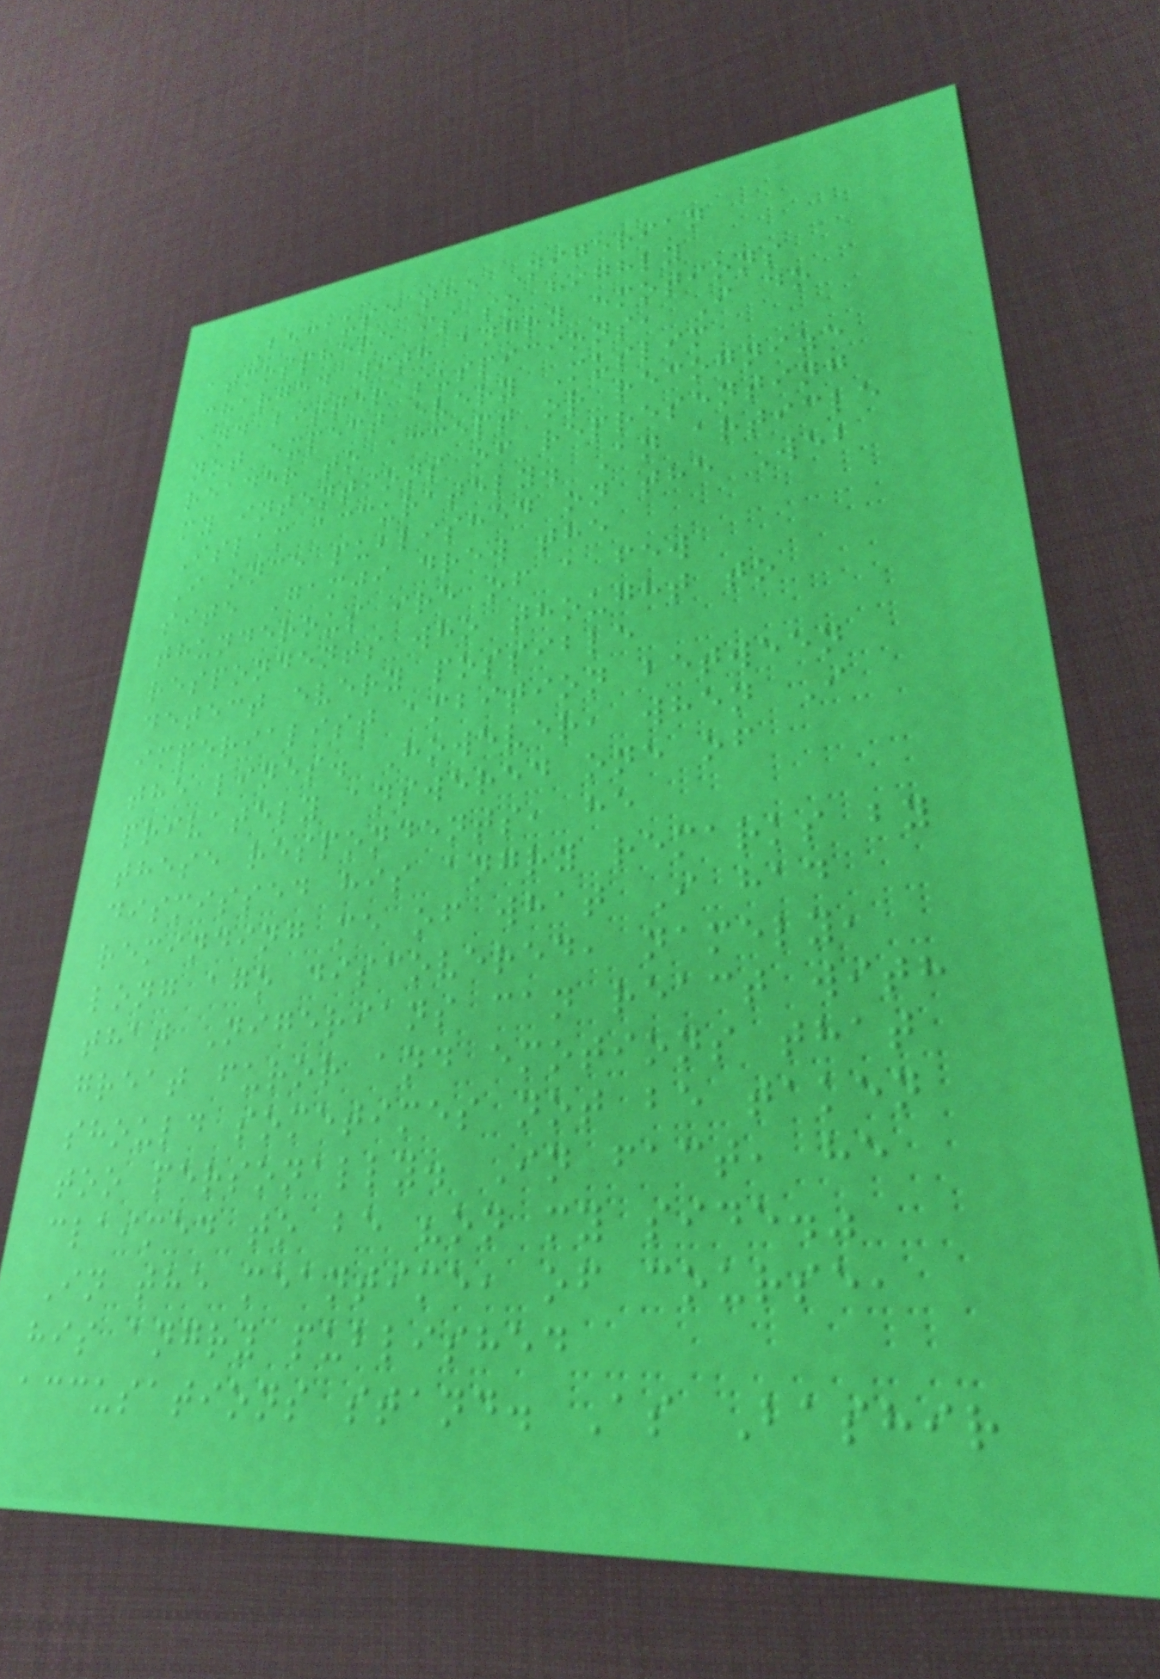Because the Nigerian
atmosphere is so highly
charged with angry emotions
and bitter suspicions, I do
not expect every Muslim
reader to accept or recognize
my intentions of representing
Islam accurately. An article
I once published on the Web
site Gamji drew the
thunderous ire of a few
respondents who thought to
detect every possible
imperialist ambition between
the lines. However, when I
privately answered one of
these respondents, he
dismissed his angry remarks by
reminding me of what I had
long ago discovered, namely,
that Nigerians can react with
great furor and emotions that
should sometimes not be taken
too personally. In fact, he
claimed to be "on my side."
In the meantime, of course,
his angry published
accusations stand. As Bashir
